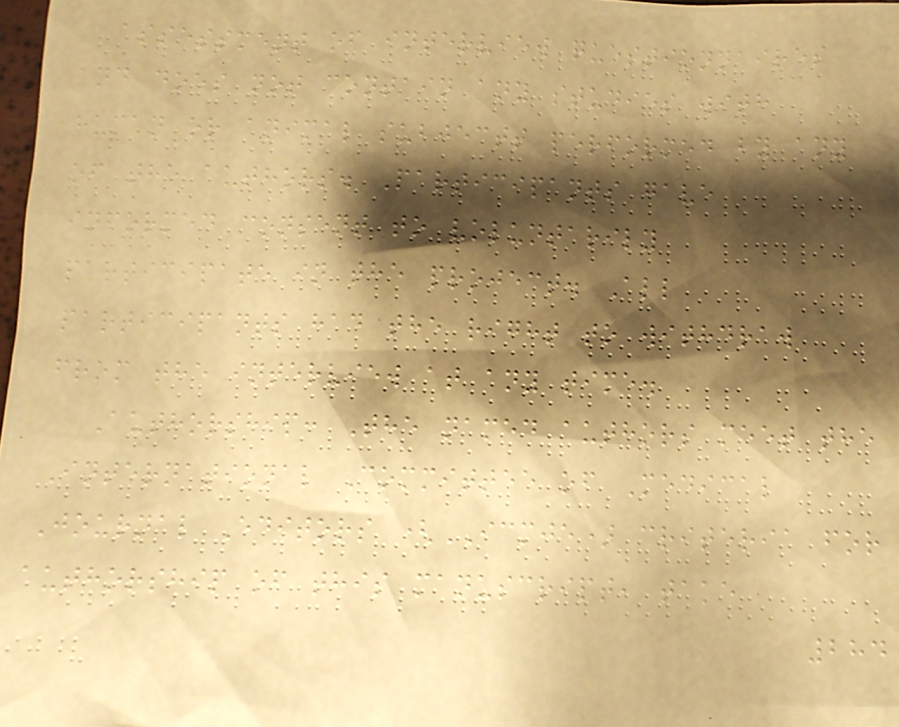assessment of interview questionnaires
and does not contain any studies with
human or animal subjects performed by any
of the authors. Participants gave
informed consent to voluntarily
participate in the project. All
participants had the right to withdraw
from the interview at any time.
Authorship: The named authors meet the
International Committee of Medical
Journal Editors (ICMJE) criteria for
authorship of this manuscript, take
284
